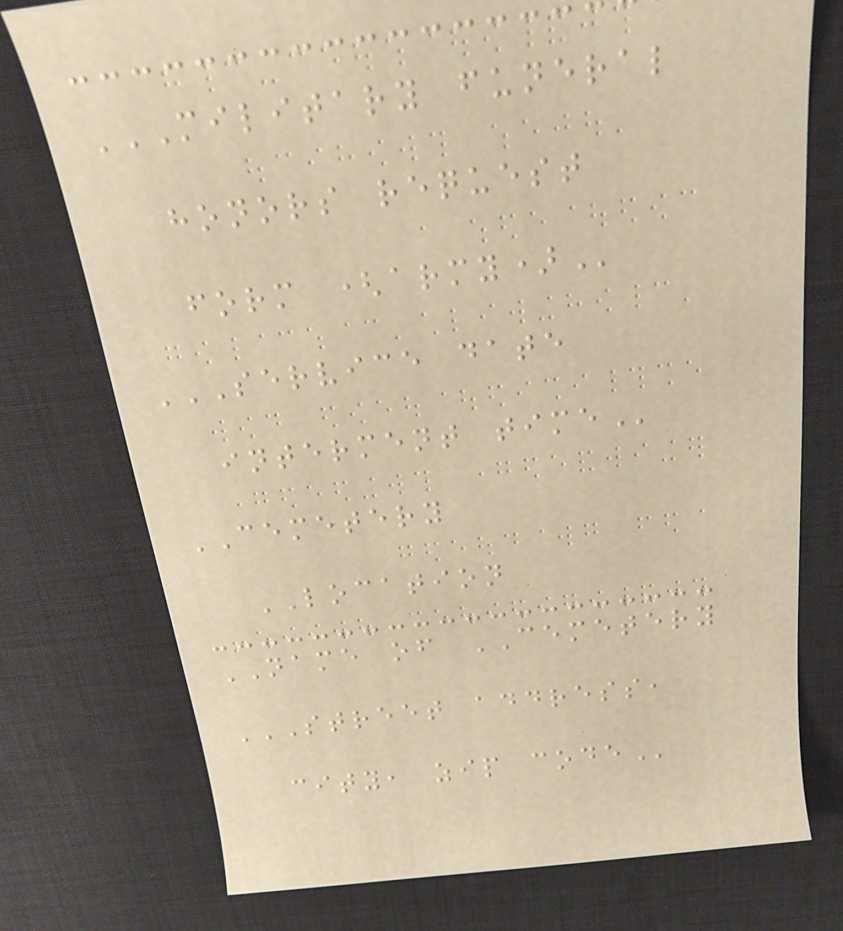MILITARY FUNERAL
HONORS REQUEST
FORM (ARMY)
SERVICE DATE
INTERMENT TIME
CEMETERY
LOCATION
NAME of CEMETERY
STREET ADDRESS,
CITY, ZIP CODE
